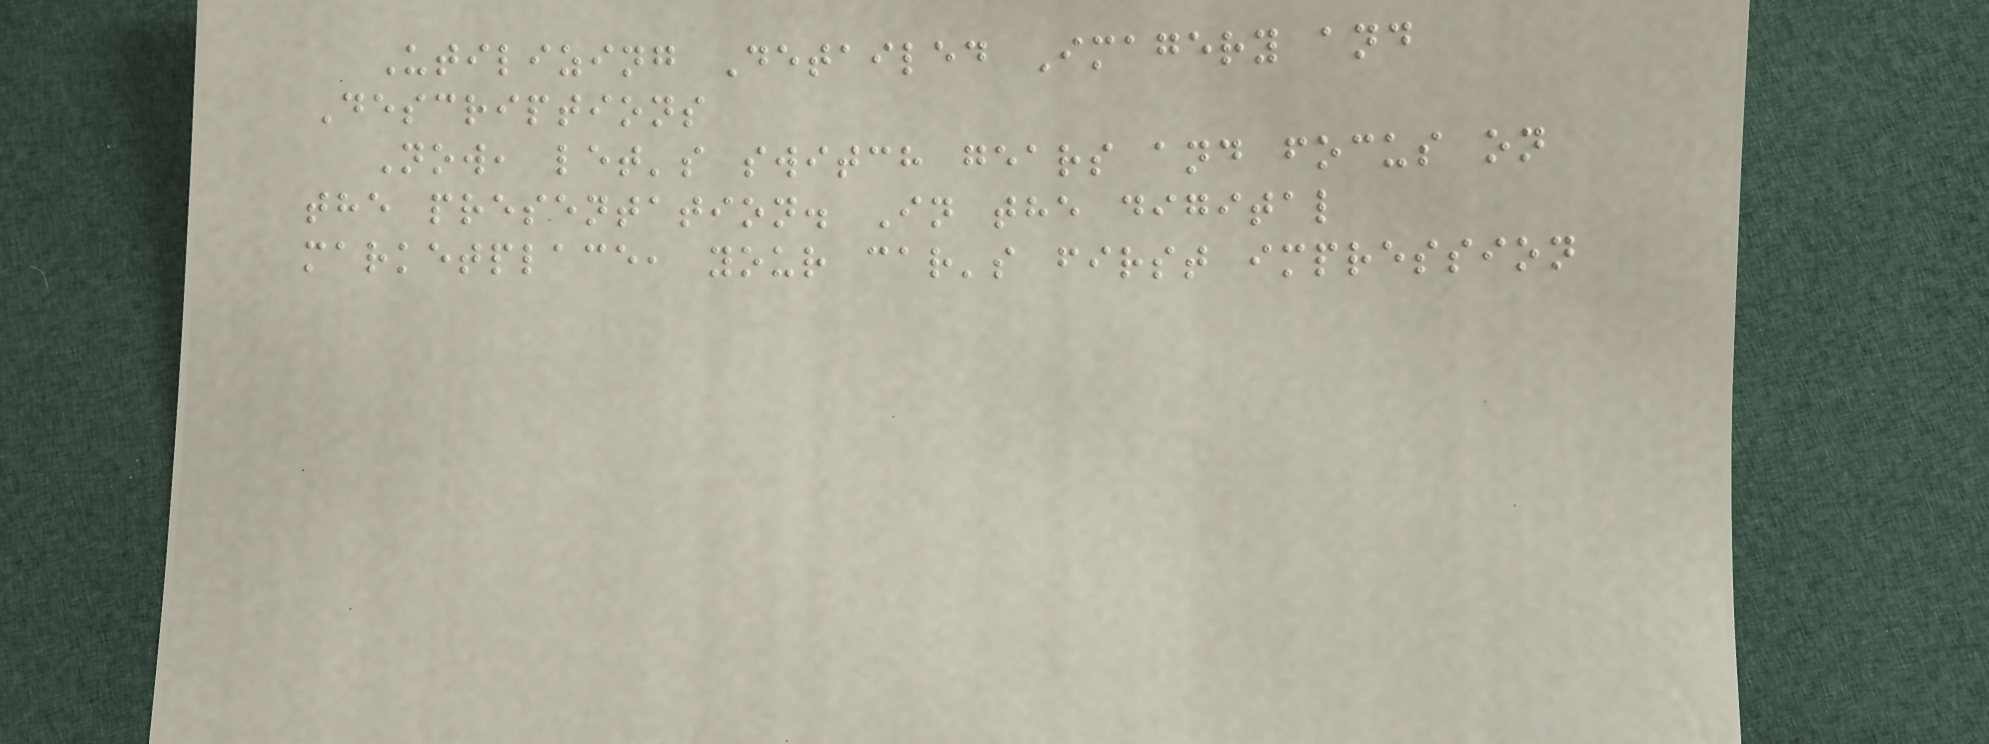Utilizing Detailed Imagery and
Descriptions
Now, let's switch gears and focus on
the presentation. In the digital
marketplace, your car's first impression
